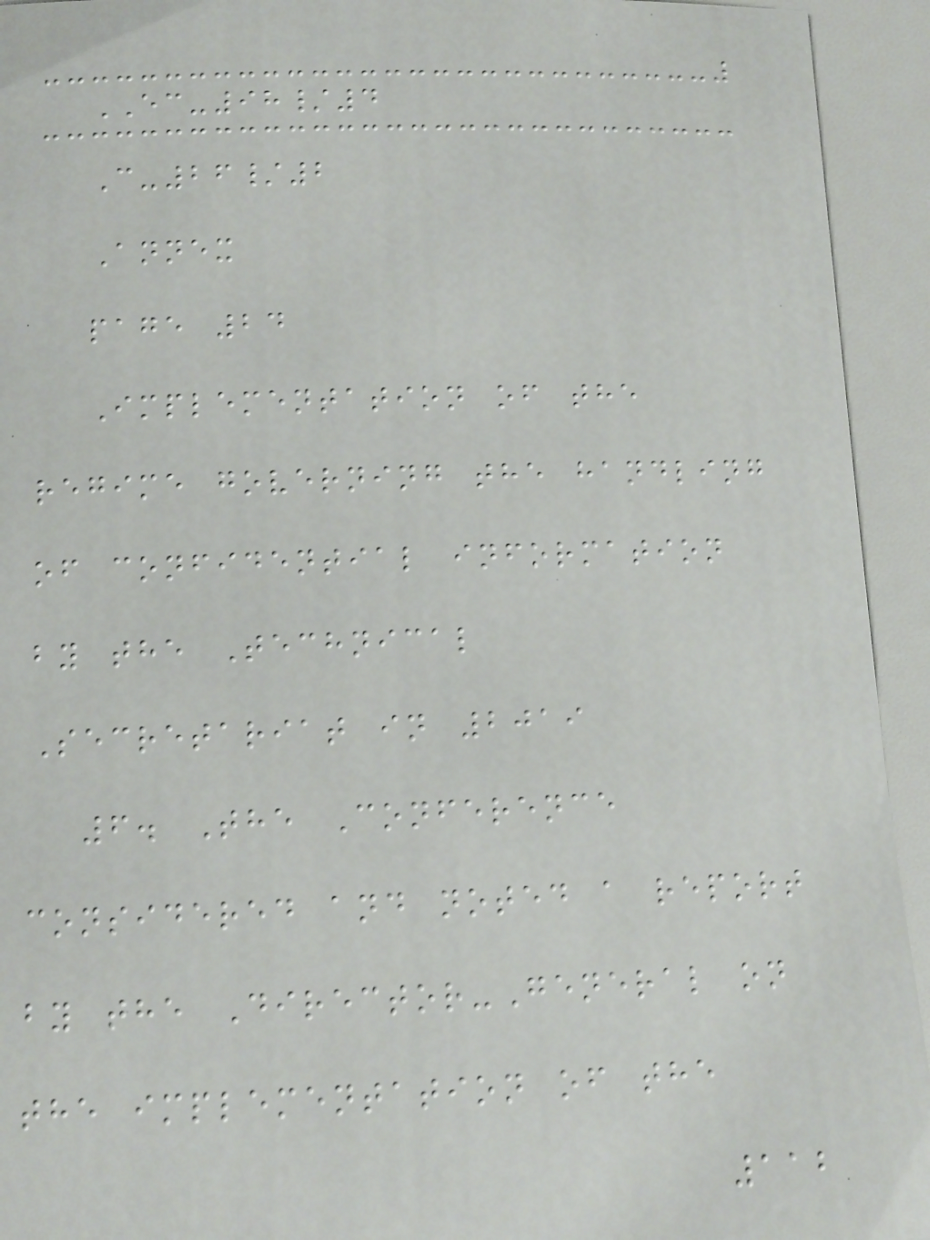EC-98/4
C-26/2
Annex
page 24
Implementation of the
regime governing the handling
of confidential information
by the Technical
Secretariat in 2019
6. The Conference
considered and noted a report
by the Director-General on
the implementation of the
112
